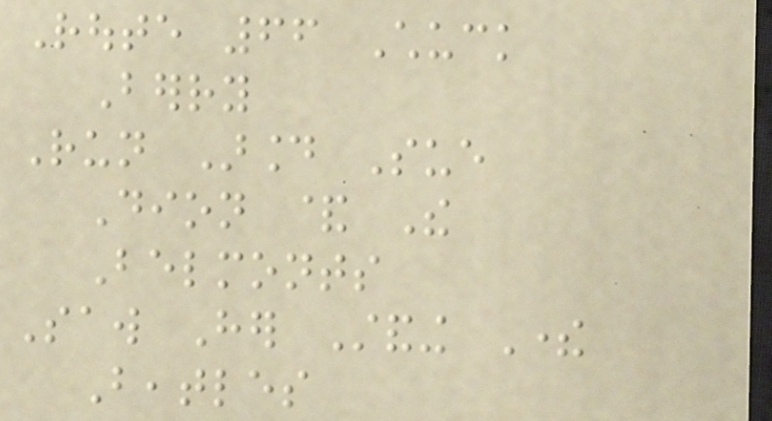Route 66 Chuck
Berry
Run Around Sue
Dion & The
Belmonts
Saw Her Standing There
Beatles
